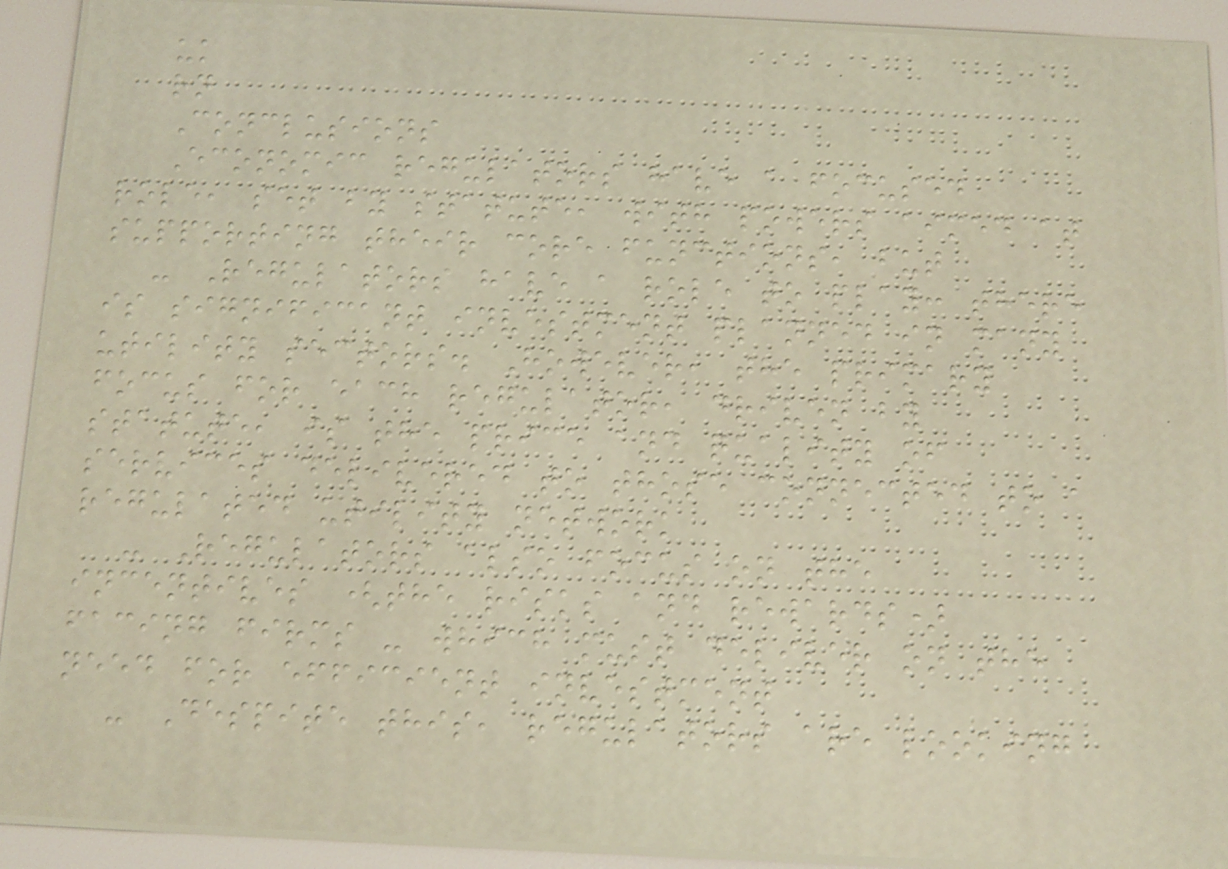uk
rn
Conclusions
Economic regulators have a focused
role, set by statute, with powers aimed at
supporting their core functions, but
- Regulators have a role to play: there
is significant investment planned in many
utility sectors. However, the primary
focus for each regulator, driven by
statute, is the price and quality of
services delivered to those connected to a
regulated utility network
- Regulators also focus on the
incentives (the risks and rewards)
facing firms - which must deliver on the
need for efficient investment
- Despite this, regulators are looking
